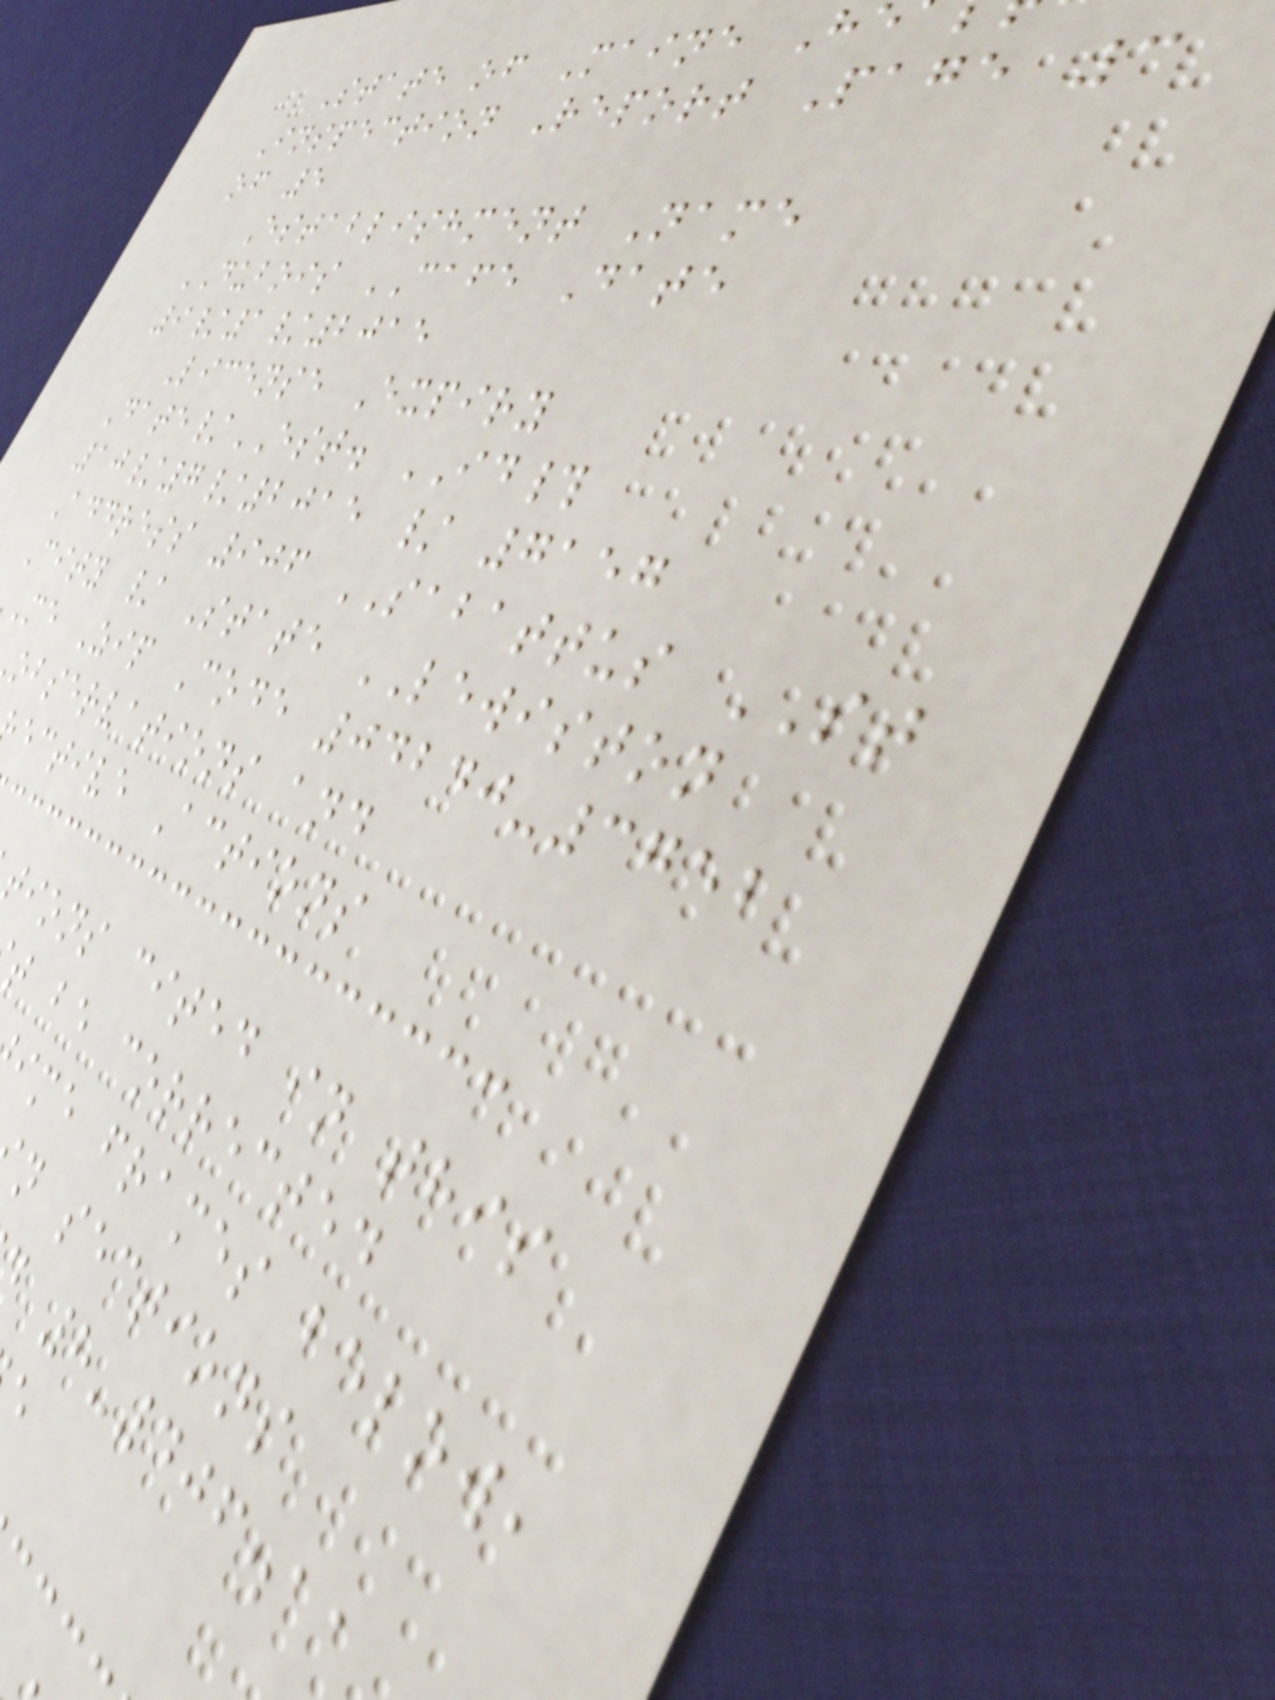State of Maine H
Inspection Report Page 3
of 5
Establishment Name
DUBOIS CAFE Date
9/1/2015
License Expiry
Date/EST. ID#
10/7/2015 / 7157
Address 906 SABATTUS ST
City / State LEWISTON
me Zip Code 04240-3752
observations and
ective Actions
tions cited in this
t be corrected
ime frames below,
n sections
8-406.11
